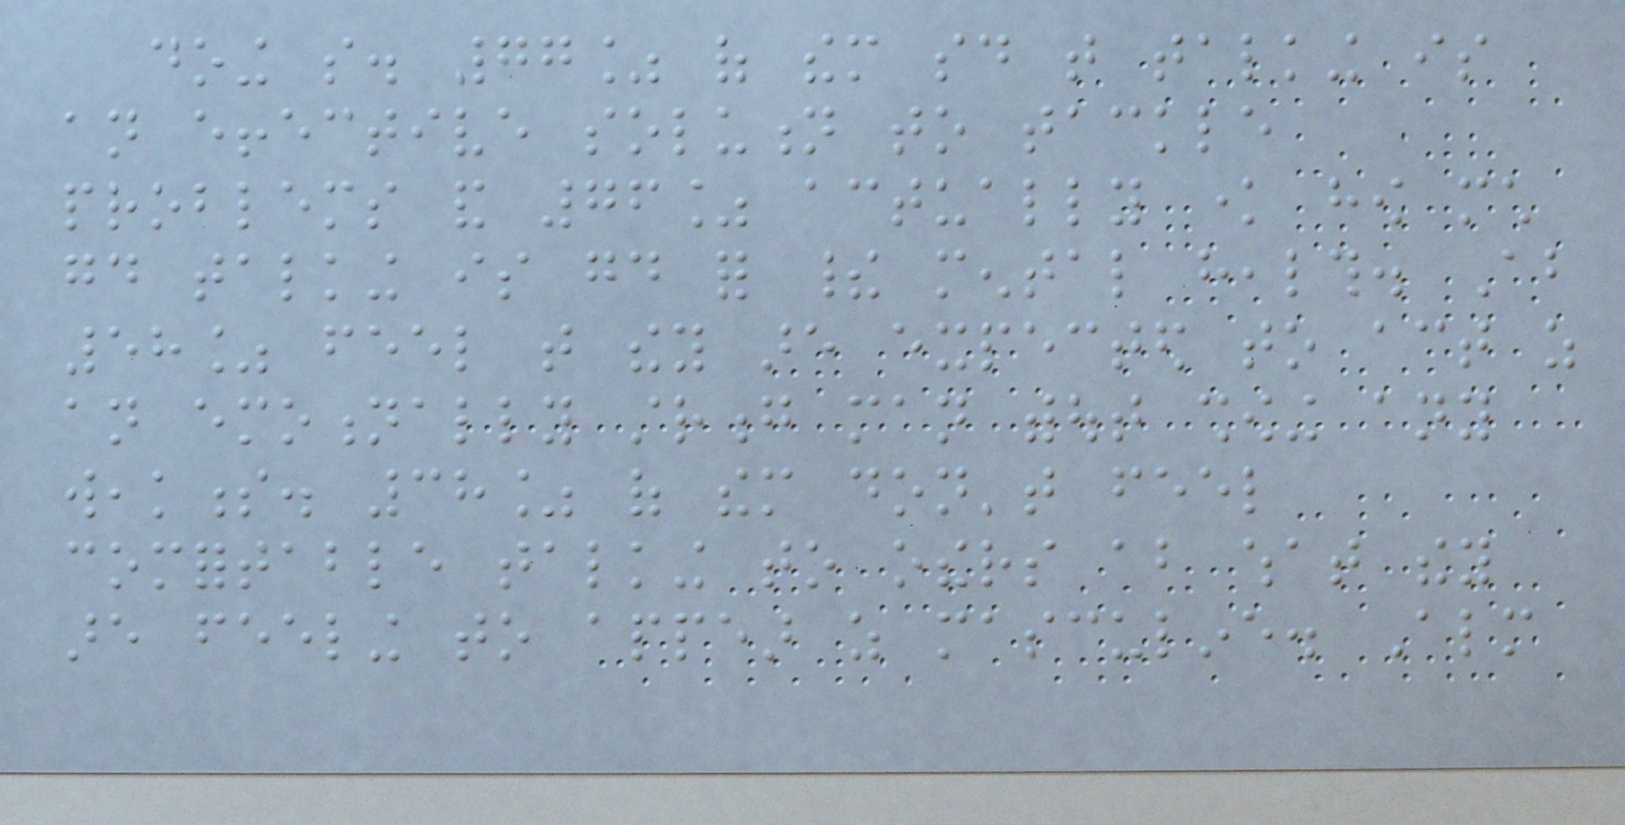doing so. 77% of them said that talking is
an effective solution to tackle
problems and 76% actually know how much
good talking is good for their mental health. About
58% feel that they are expected to act as
an emotionally strong man without showing any
weakness. 38% of them don't feel
comfortable talking to others about what they
are feeling to appear as masculine. Almost
